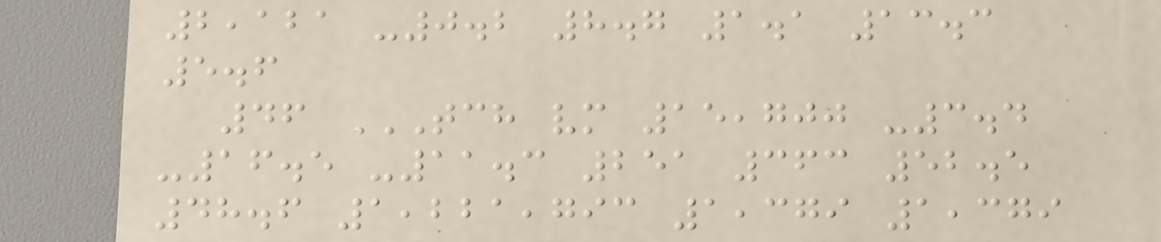2,121 -0.2 8.7 1.1 13.3
5.6
46 TCH VM 15,700 -3.4
-16.5 -11.3 251 363 52.5
48.6 1,221,793 1,379 1,379
